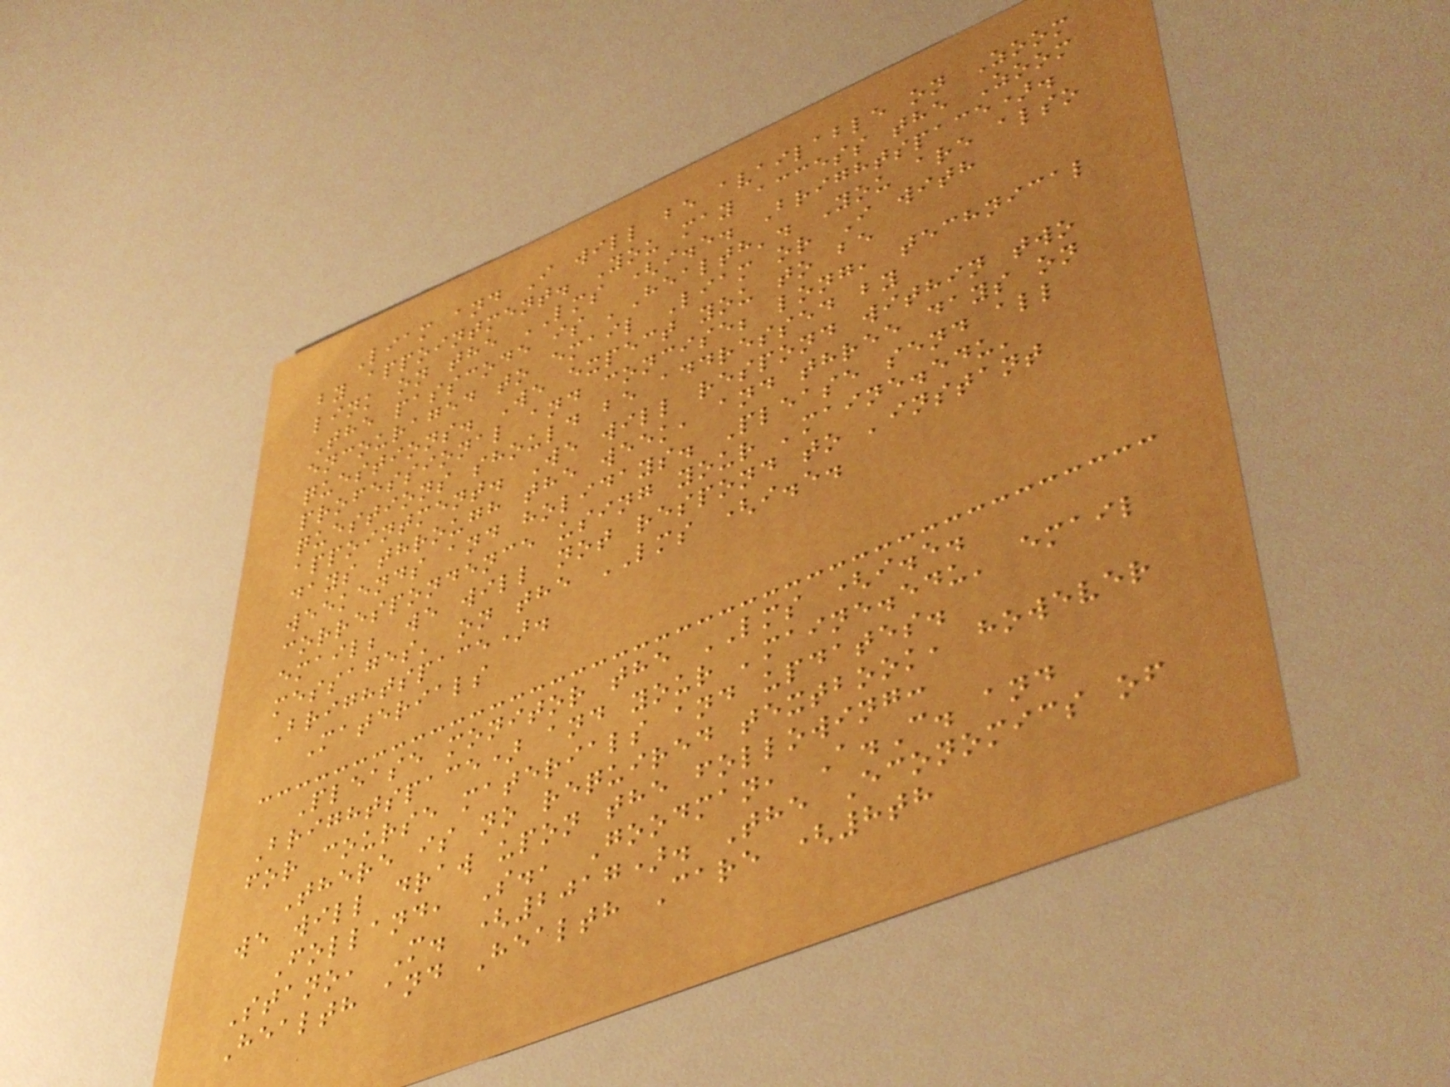Liam and I will be available on Zoom
by appointment. You may access the Zoom
link on the LMS (i.e. Brightspace).
The passcode is 'Health'. You are also
encouraged to email Liam or I with
questions. We expect you to be
professional and concise; long, technical
questions should be addressed by
appointment. We will respond within two
days through the week, and three days on
weekends and holidays. Please send all
correspondence using your 'maine.edu'
email; we will not respond to 'instant
messages' on the LMS (i.e.
Brightspace).
Materials
Please monitor the LMS (i.e.
Brightspace) and your 'maine.edu' email
for course materials and updates.
There is no required textbook, however
we will draw upon the following:
Folland, S., Goodman, A.C. and
Stano, M. (2017). The Economics of
Health and Health Care (8th
